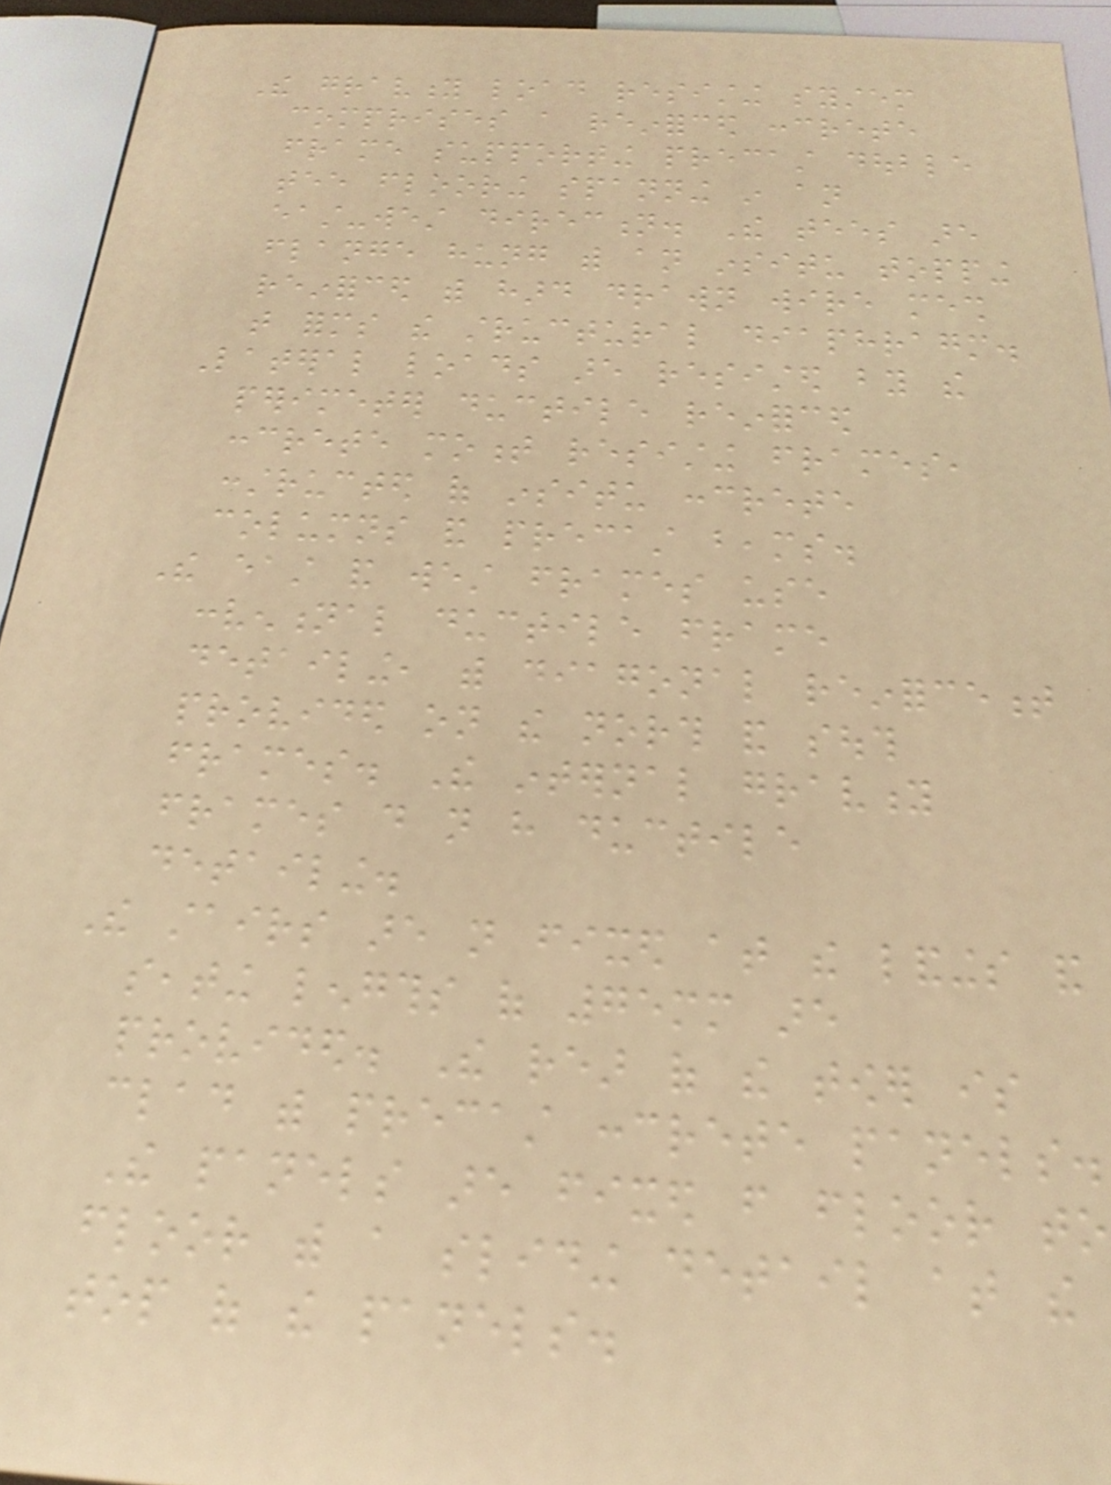The gravity load resisting system
comprises a reinforced concrete
frame supporting precast double
tee flooring spanning in an
east-west direction. The tees are
flange hung with an insitu topping
reinforced with hard drawn wire mesh
that forms the structural diaphragm.
Lateral loads are resisted by the
perimeter ductile reinforced
concrete moment resisting frames,
constructed of insitu concrete
columns and precast beams.
The east and west frames use
conventional ductile frame
detailing, with diagonal reinforcement
provided on the north and south
frames. The internal gravity
frames do not have ductile
detailing.
The stairs are not fixed at the landings and
seating lengths of 75mm are
provided. The rear of the tower is
clad with precast concrete panels.
The panels are fixed from floor to
floor with a sliding detail at the
top of the panels.
